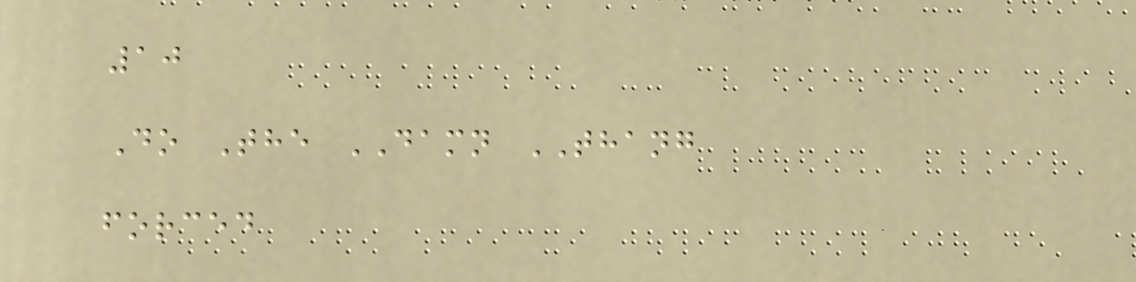10
Do The DAMN THANG
forced
